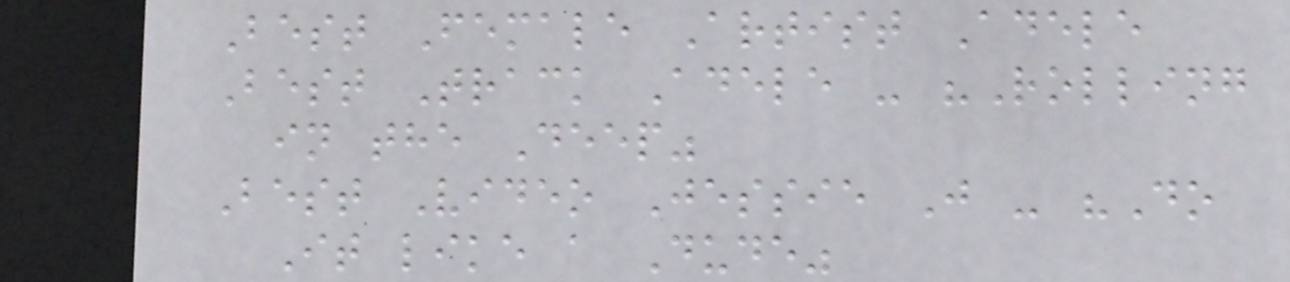Best Female Artist Adele
Best Track Adele - "Rolling
in the Deep"
Best Video Jessie J - "Do
It like a Dude"
